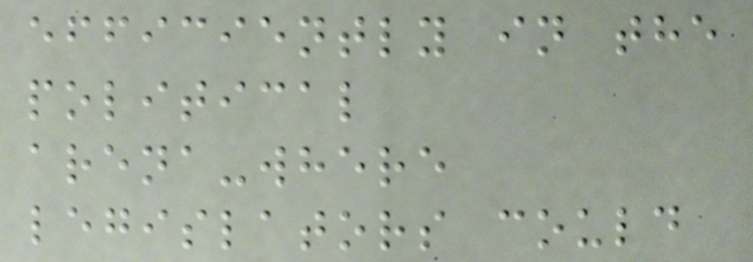efficiently in the
political
arena-where
legislators could
